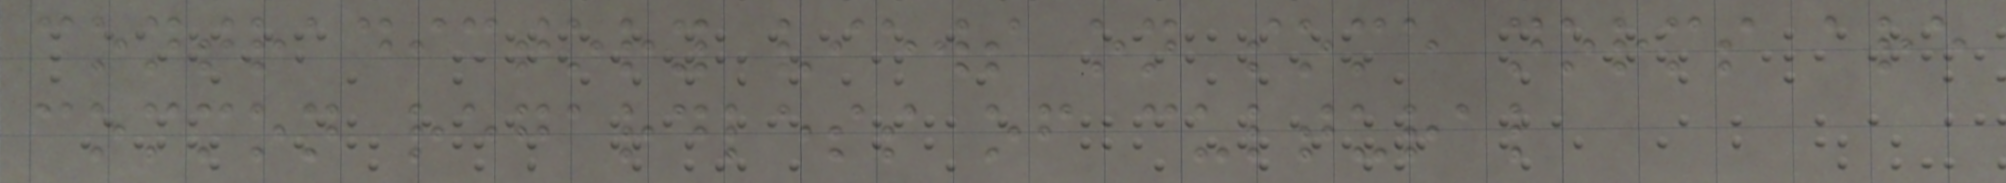contradictory views on some norms are
common regardless of cultural
